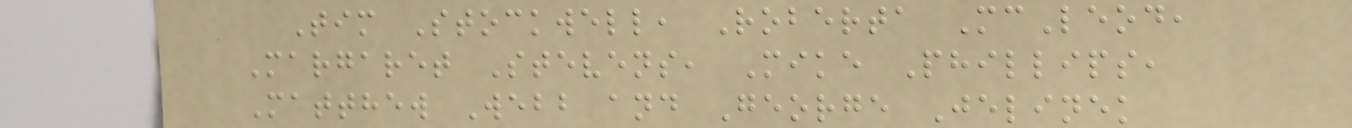Tim Stockwell, Roberta McLeod,
Margaret Stevens, Mike Phillips,
Matthew Webb and George Jelinek
